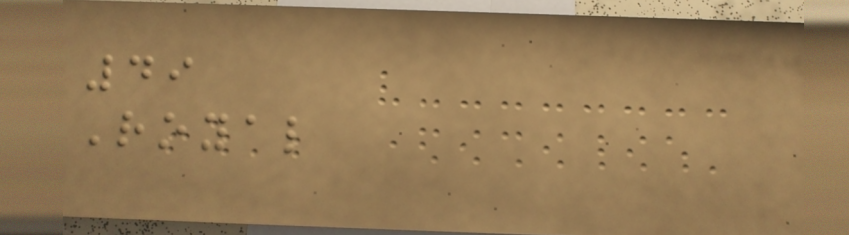49
Royal
